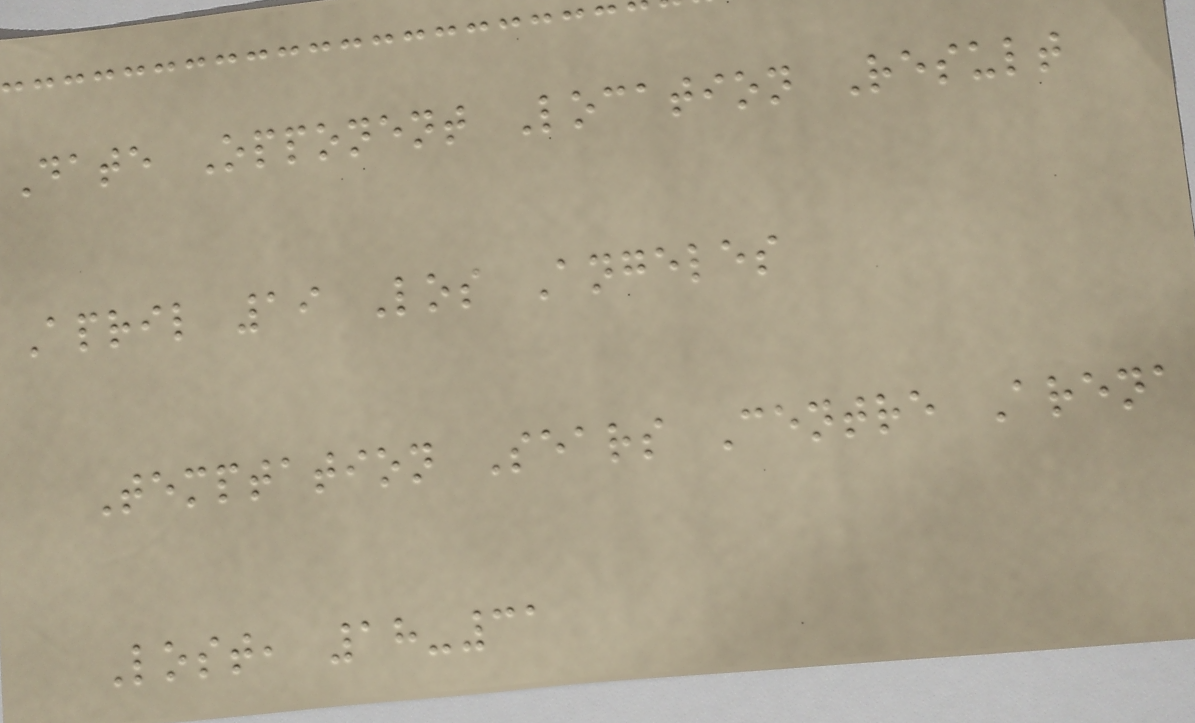Date Opponent Location Result
April 19 Los Angeles
Temptation Sears Centre Arena
Lost, 18-31
